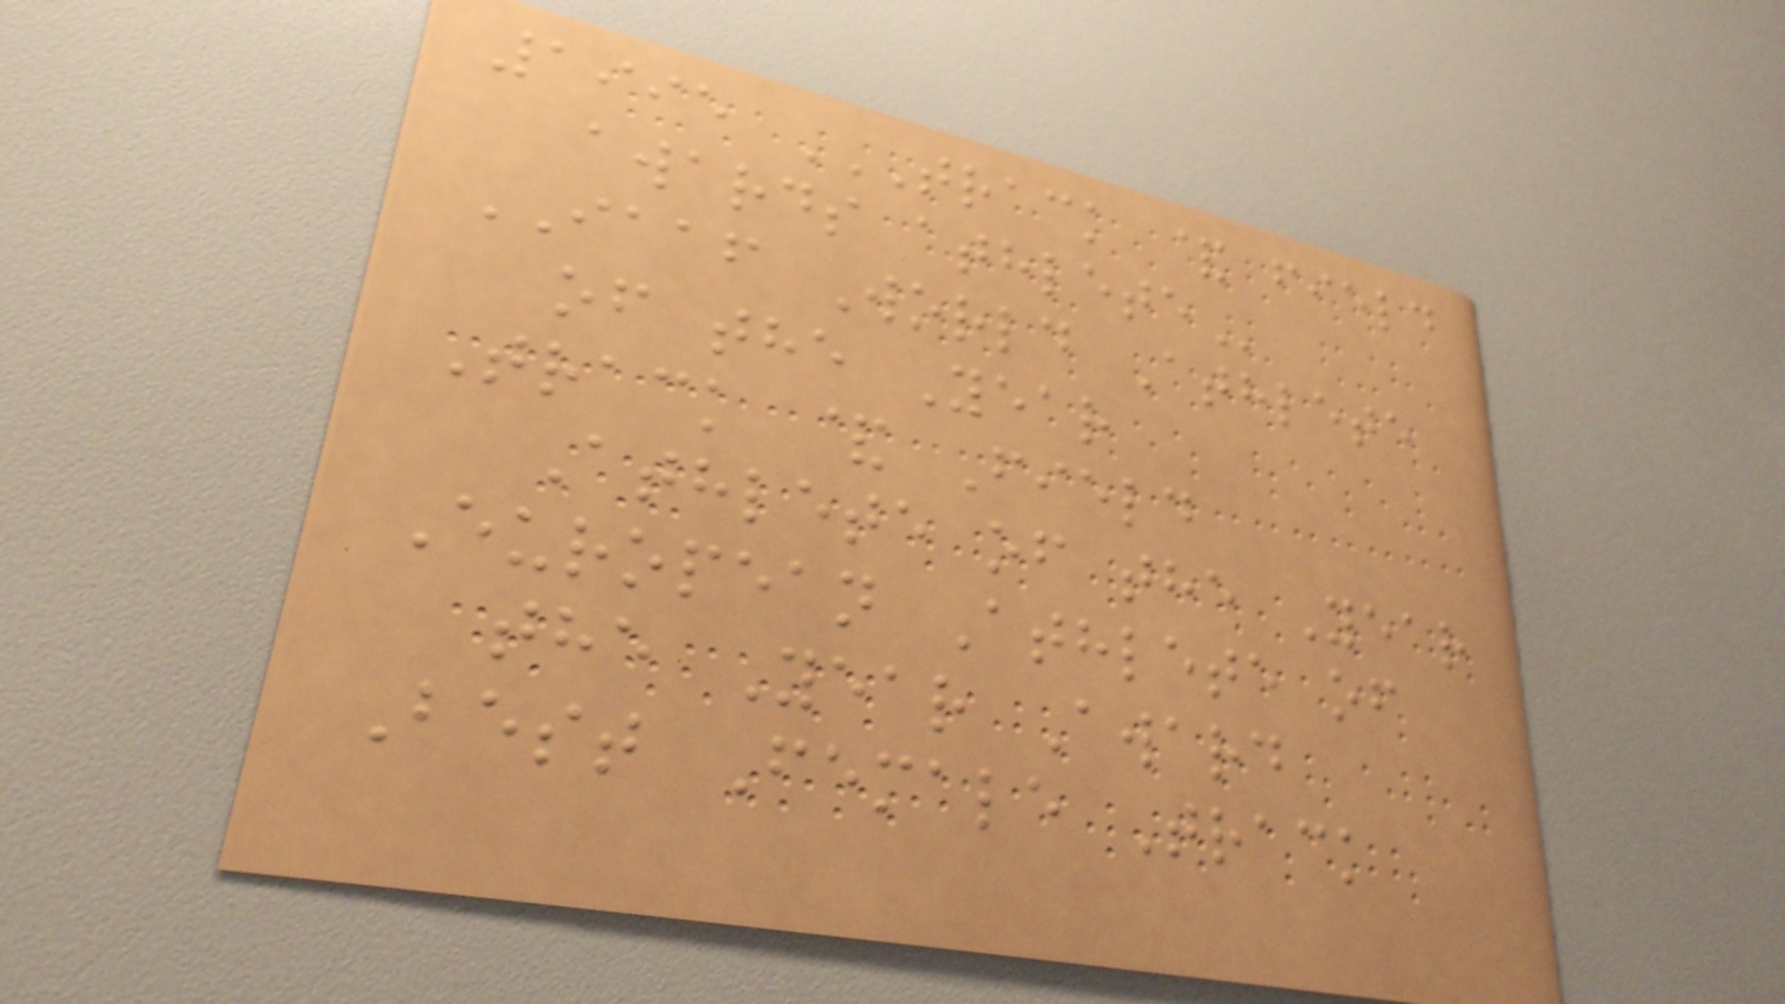1995 TRACK & FIELD
AWARDS ATHLETE
IAAF World Athlete
of the Year
Track & Field
Athlete of the Year
European Athlete of
the Year Award
Best Female Track
